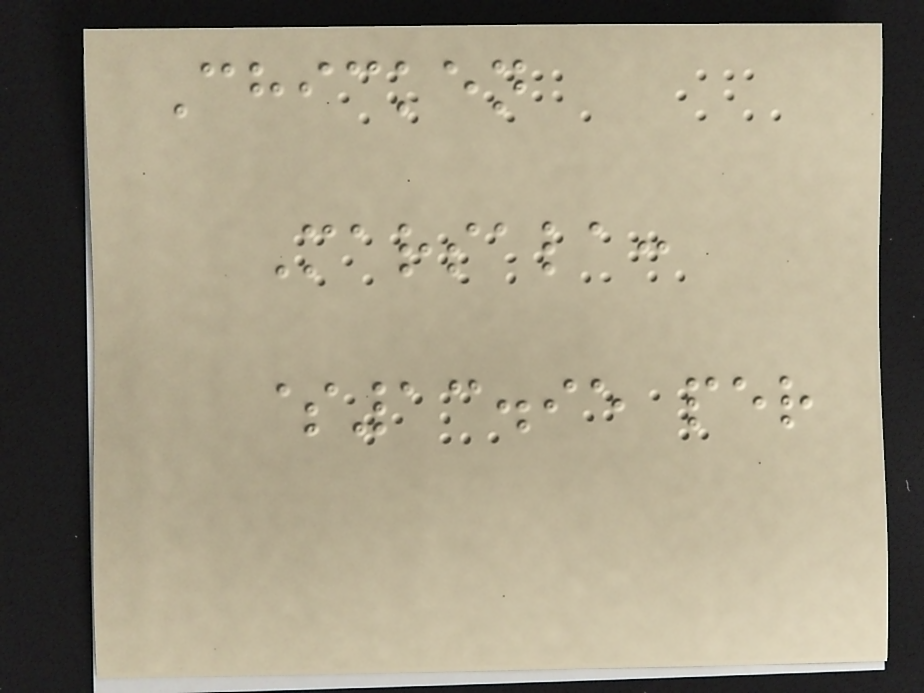Chicken
Marsala:
$13.95 per
